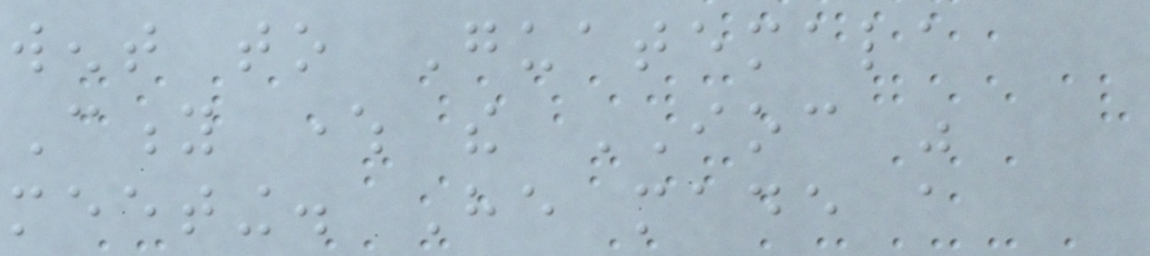went to Guatemala
City where the IOC was
meeting. He made a
